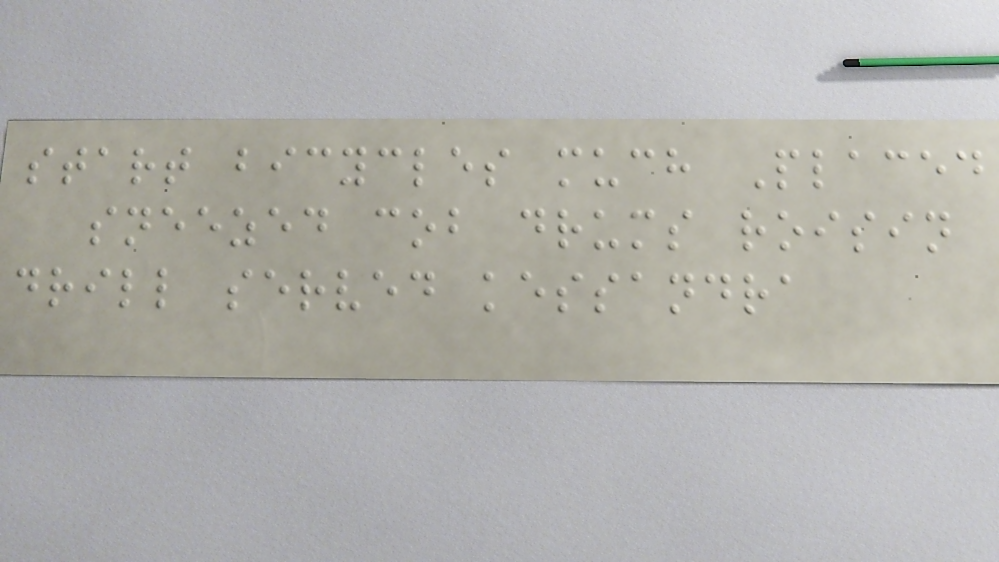start bicycles much Placed
sneezed cob drums roisin
drill served kessandra
